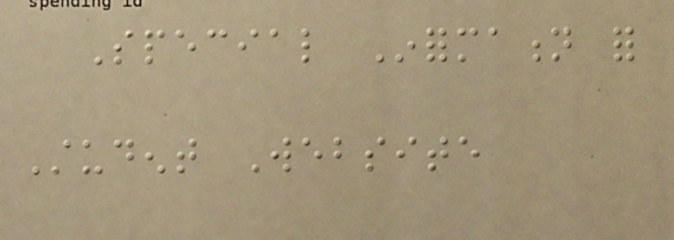Special Information for
Student Website
